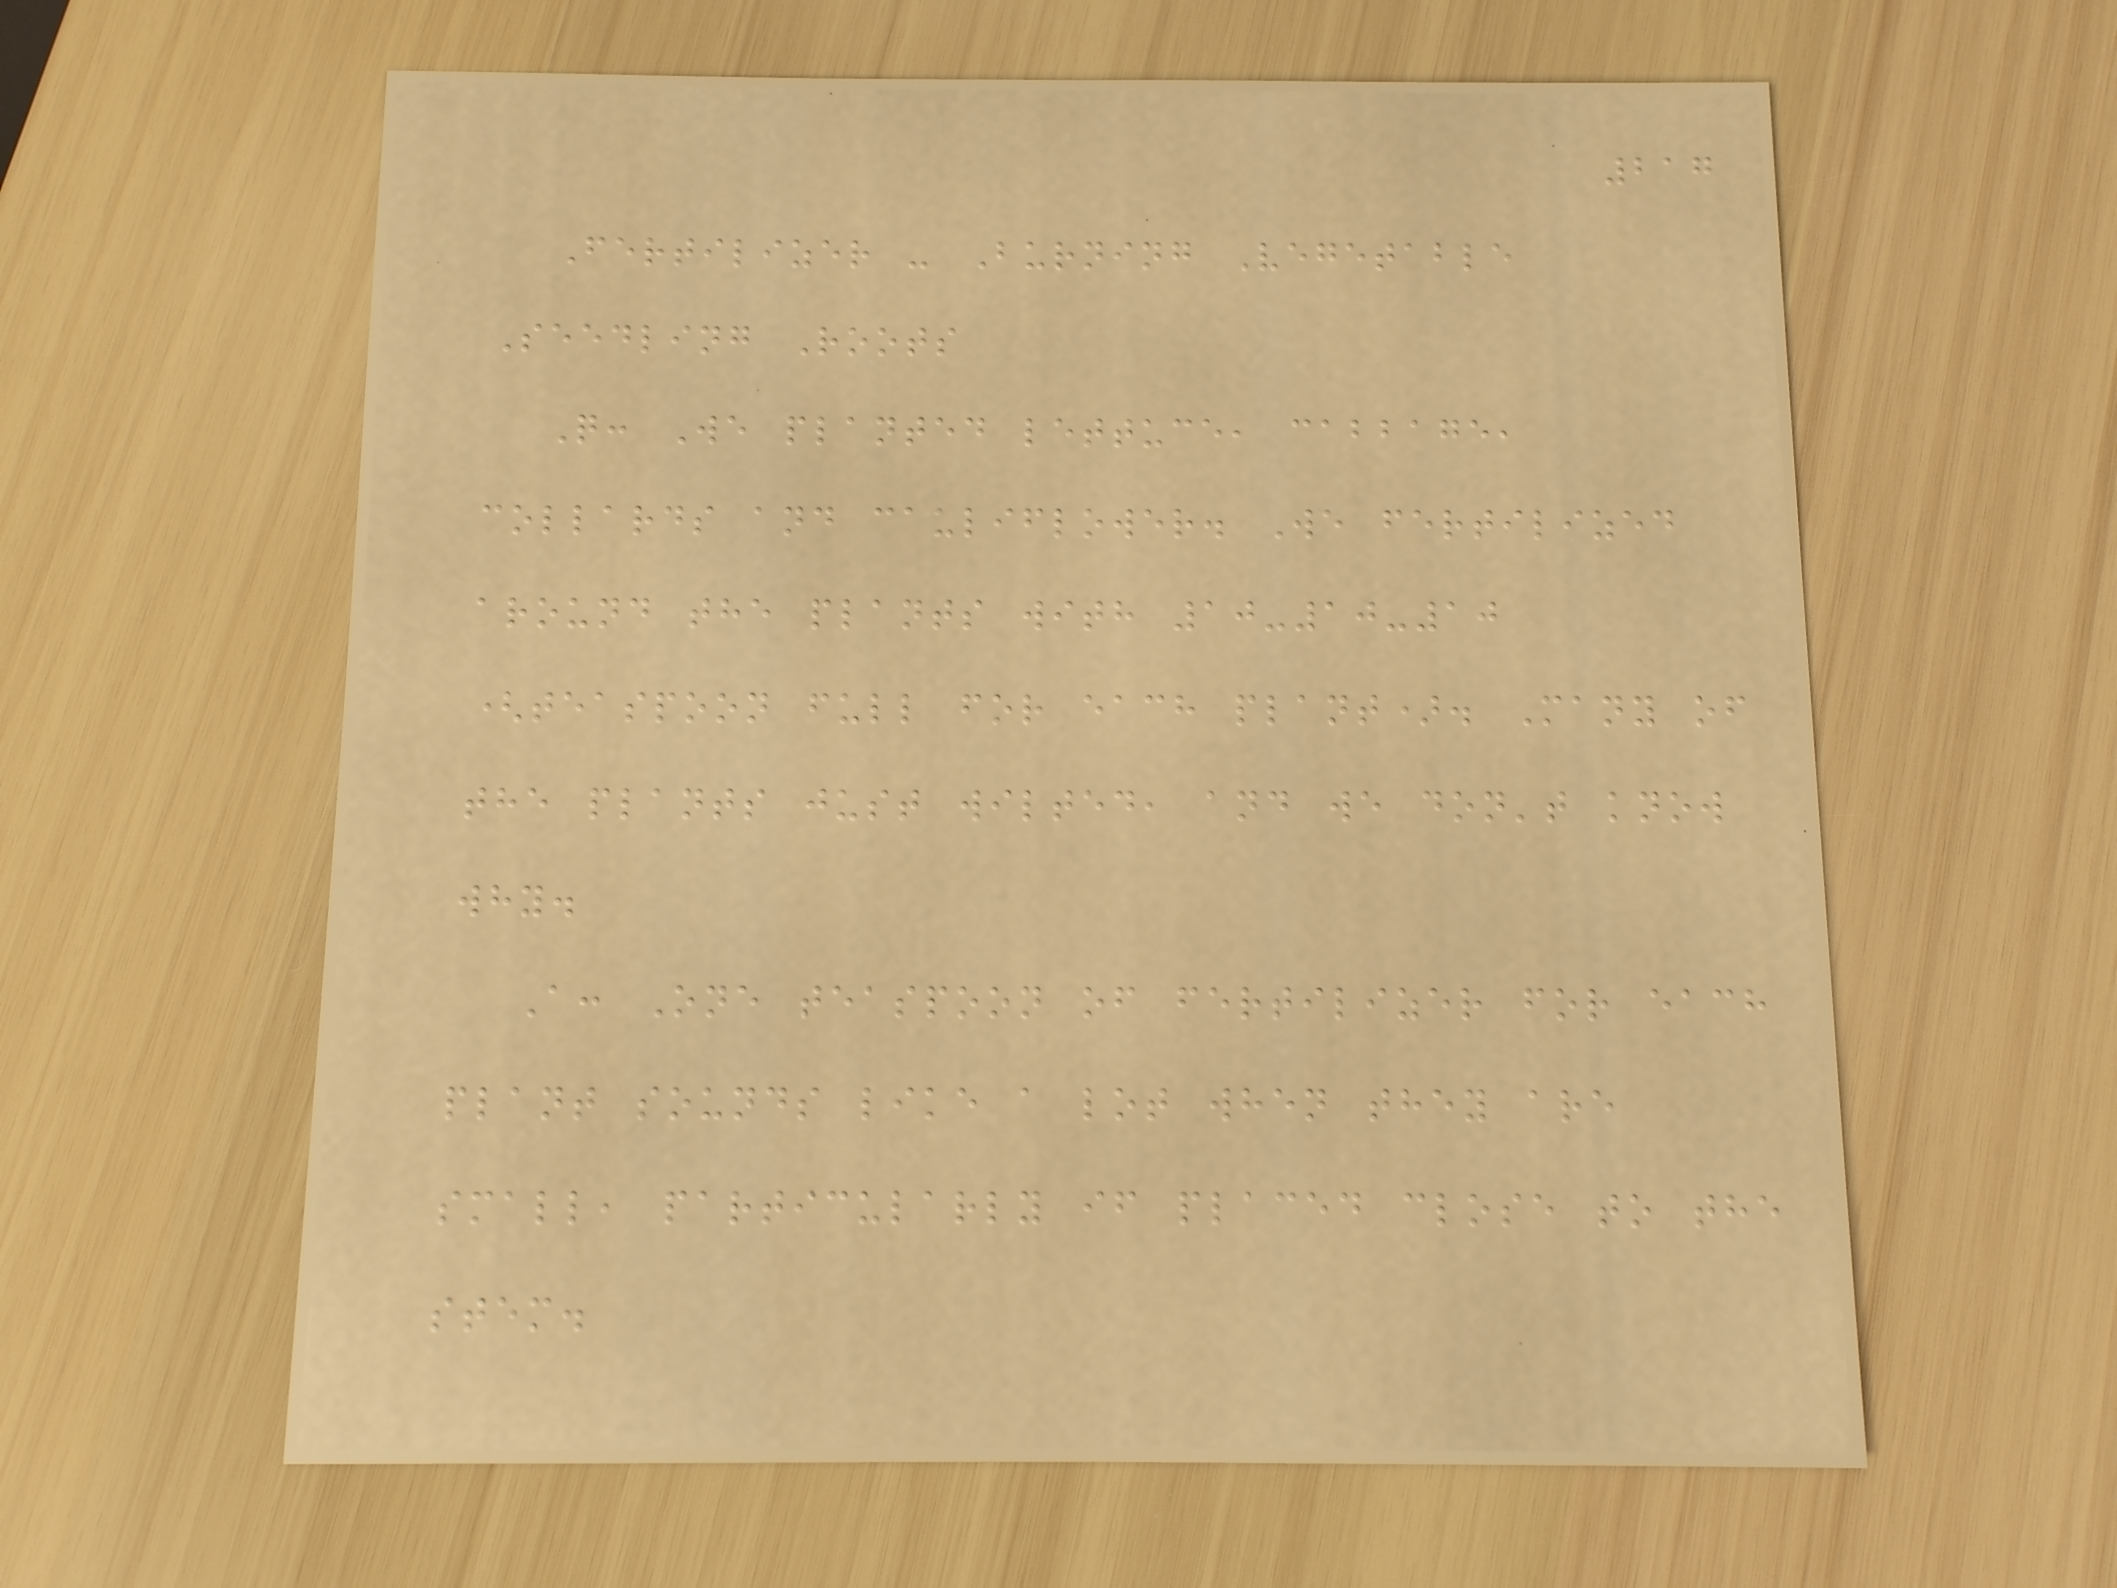217
Fertilizer - Burning Vegetable
Seedling Roots
Q: We planted lettuce, cabbage,
collards and cauliflower. We fertilized
around the plants with 10-10-10
(teaspoon full for each plant). Many of
the plants just wilted, and we don't know
why.
A: One teaspoon of fertilizer for each
plant sounds like a lot when they are
small, particularly if placed close to the
stem.
